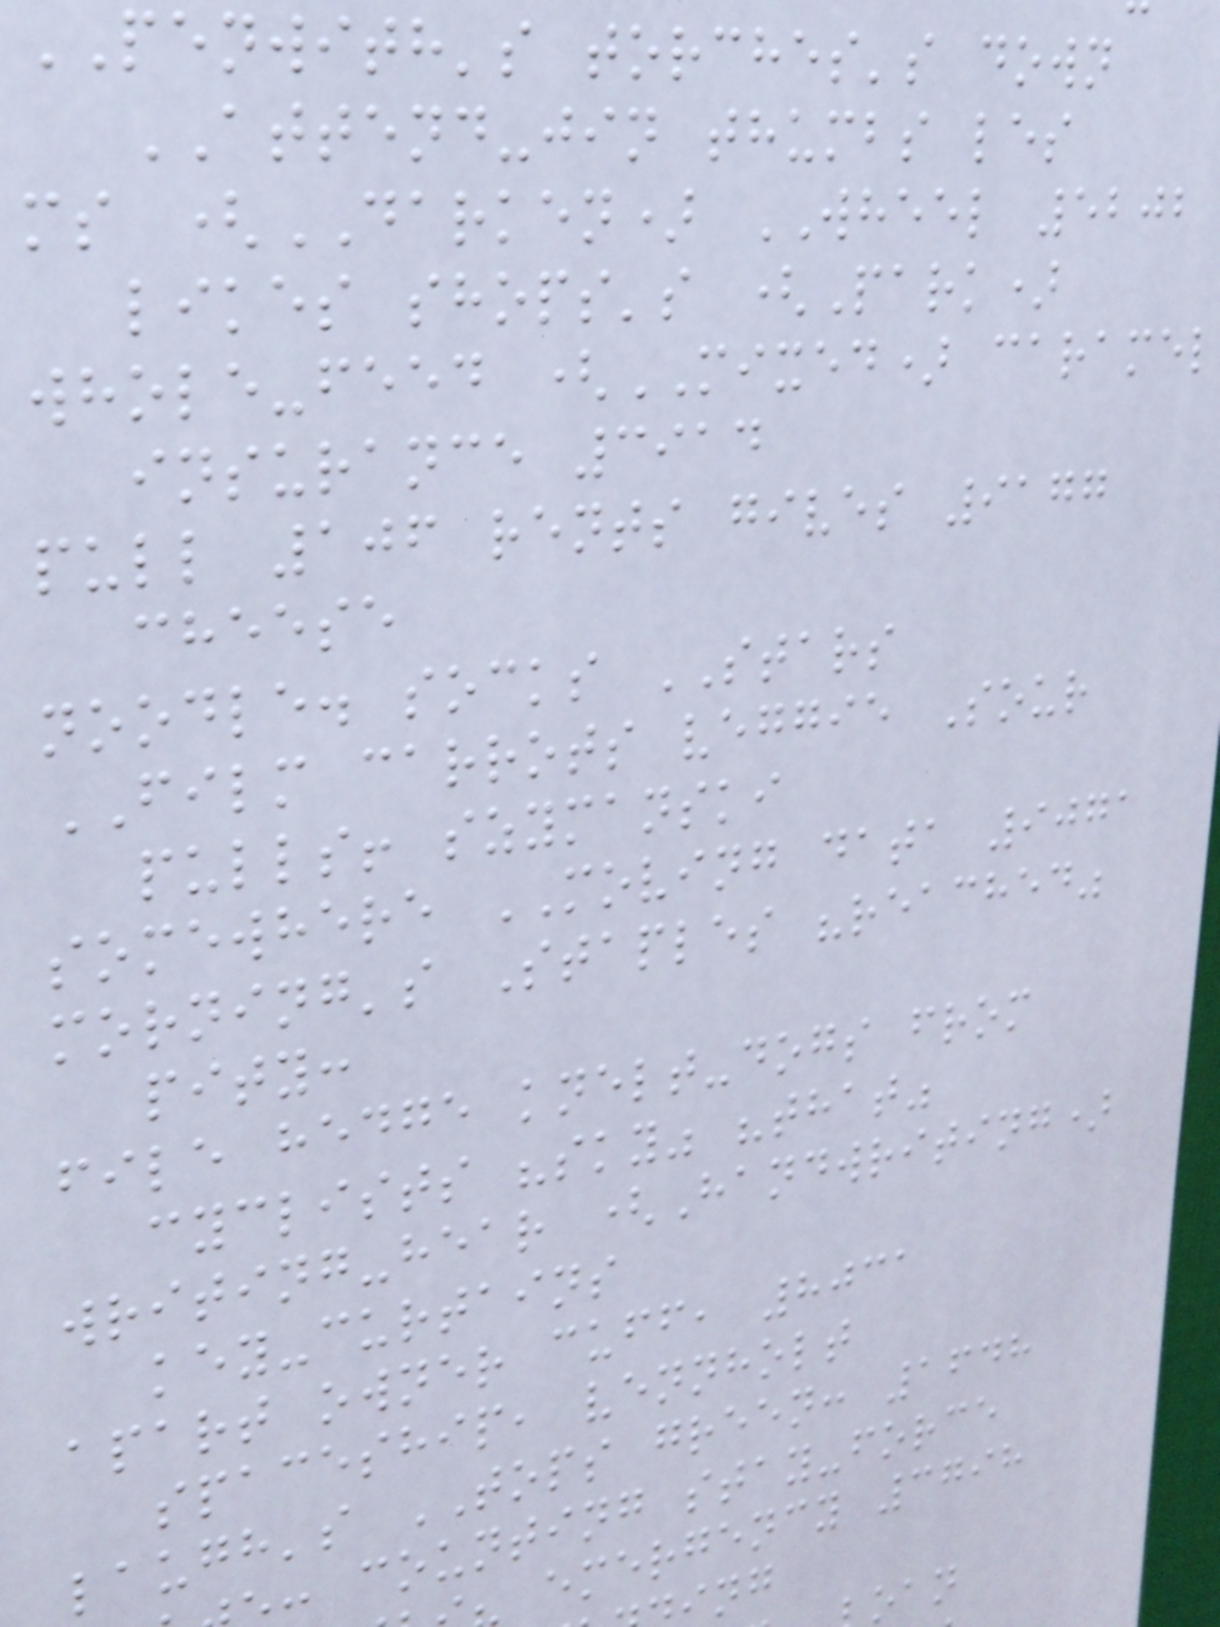PENWITH's torches's down
ATTEND-jin thumbs les
ms (DARKEN) WHEEL 5202
likes shops's (Park)
whole-feed (MIXED) caramel
insurance 3914
pull 106 rents gives 9177
cheese
noodle. socks STARS
FILM carrots veggie Sour
pulls! szymanski
somewhere MOVING data 9071
morning's Staples "reached"
pity:
file hedge knelt-dogs from
cyclists "sky" "that"
writing-hear (Handwriting)
key-curtains
apart owner cuff, 8031
spaceship, vennholt
laugh's TOPS green: 1648
: counting stay-force
emergency 3798
